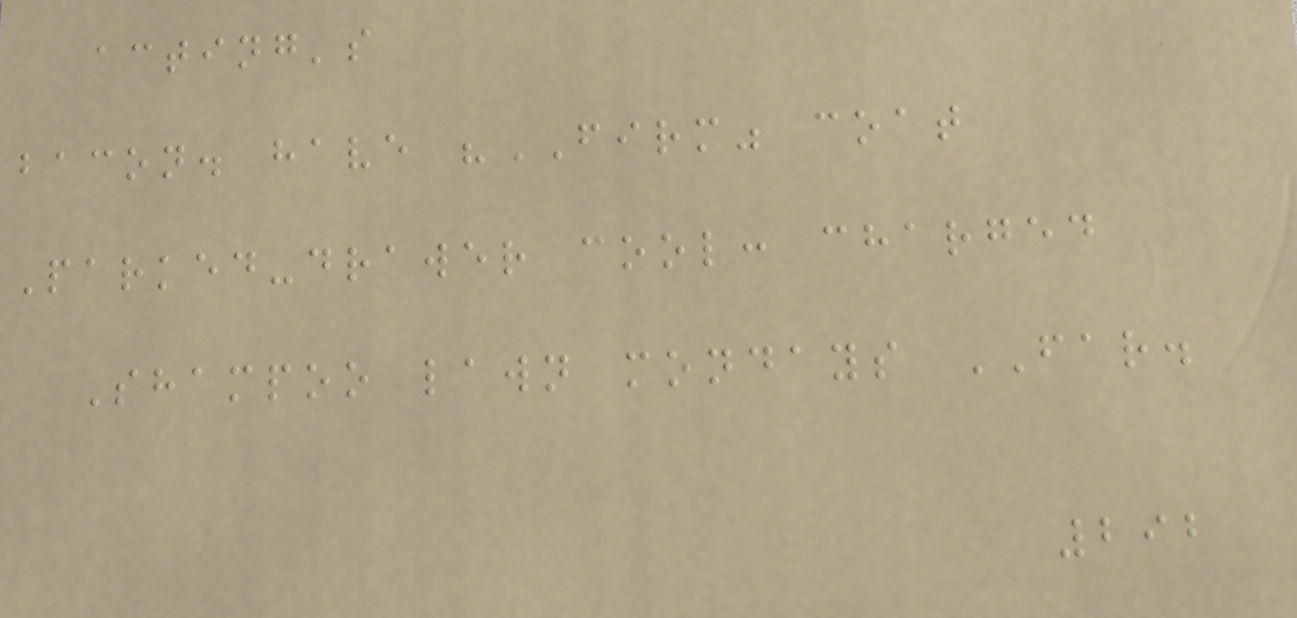acting's
bacon. have "FIRM" coat
Parked-drawer cool: charged
Shampoo lawn mondays FAR.
292
